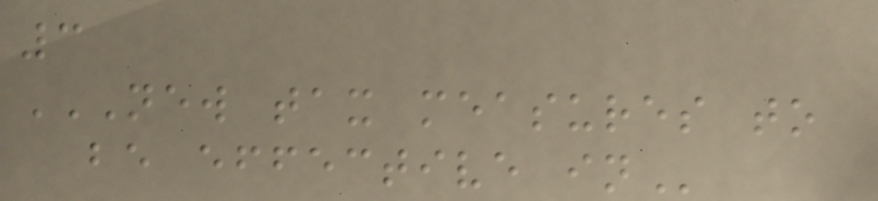3
NEW TAX MEASURES TO
BE EFFECTIVE IN
